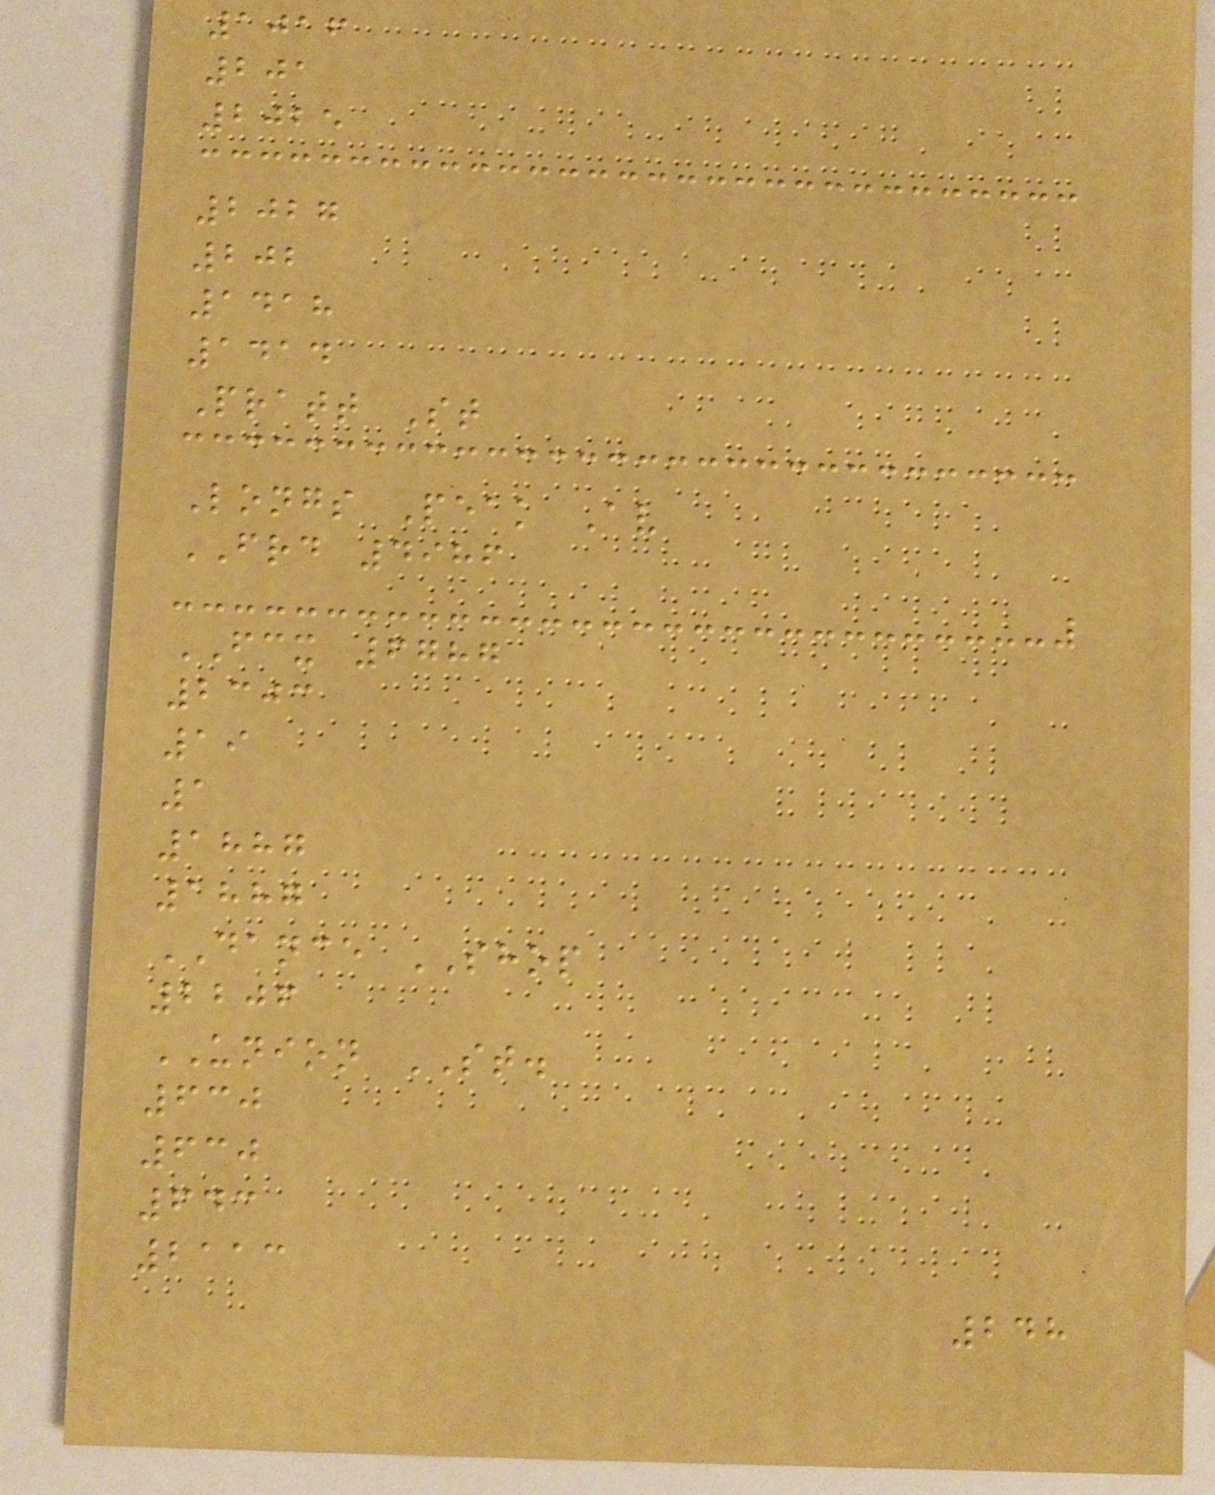1016
201
2025
2027
202
1418
1414
Pratt St
Longs Peak Av
FRD 4986
FCX 6787
2303
19
1
1887
1887
DANCE SHOP
2206
UNION ST.
630
630
643
2113
248
